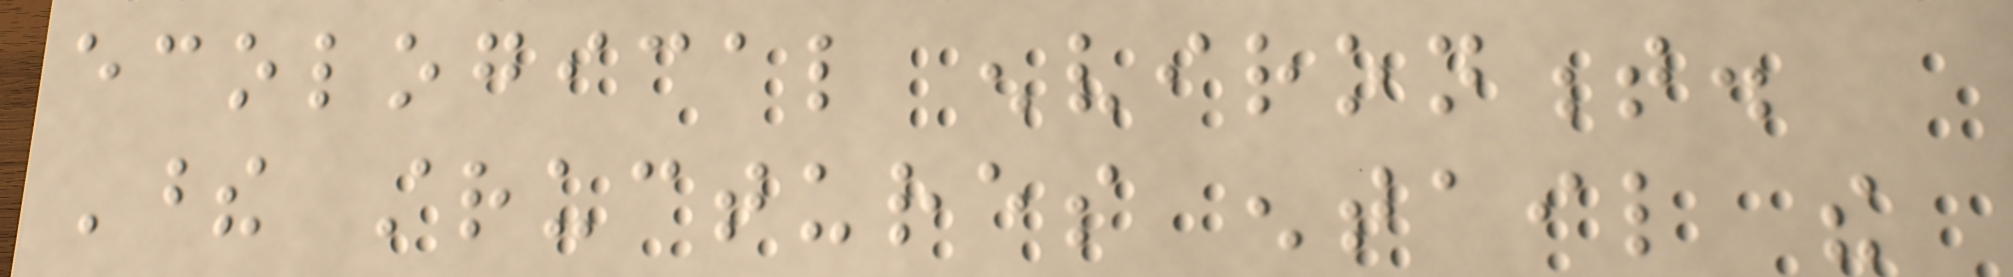ecological environment.
These structures entail the
